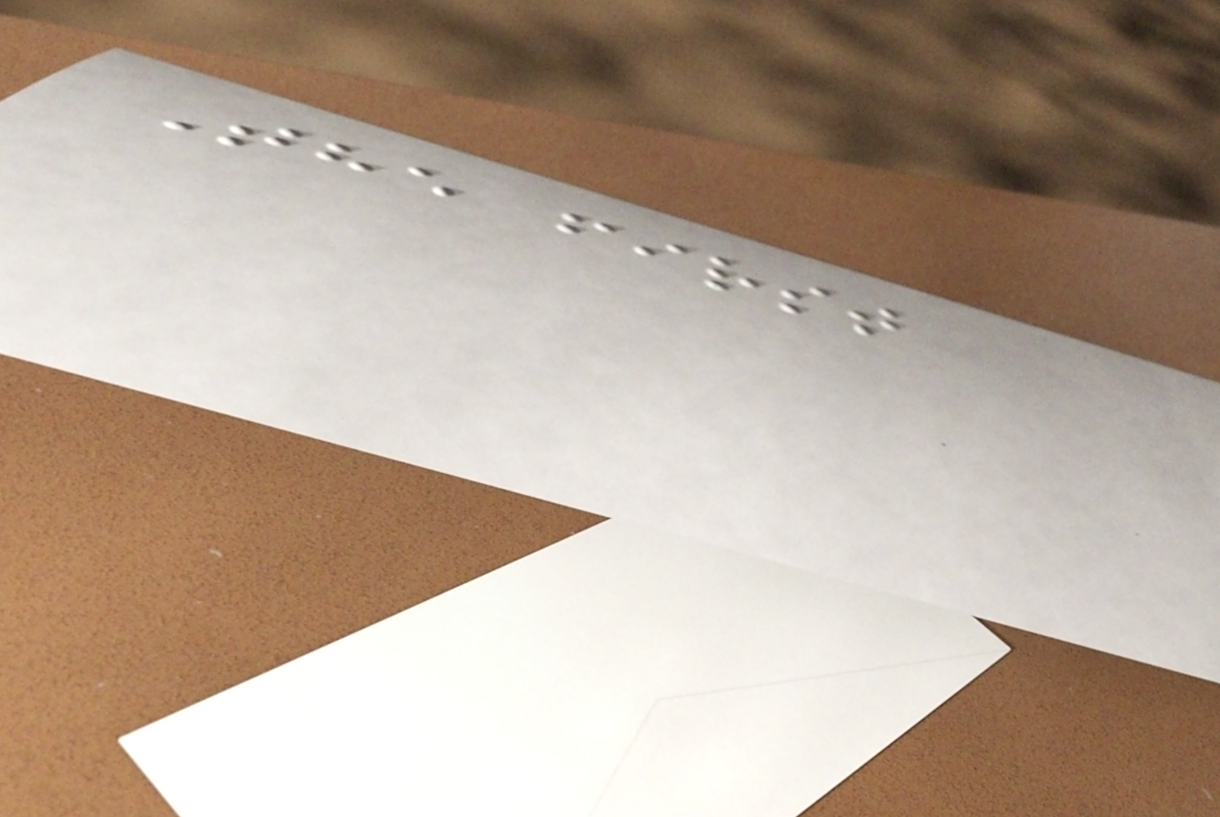The first
